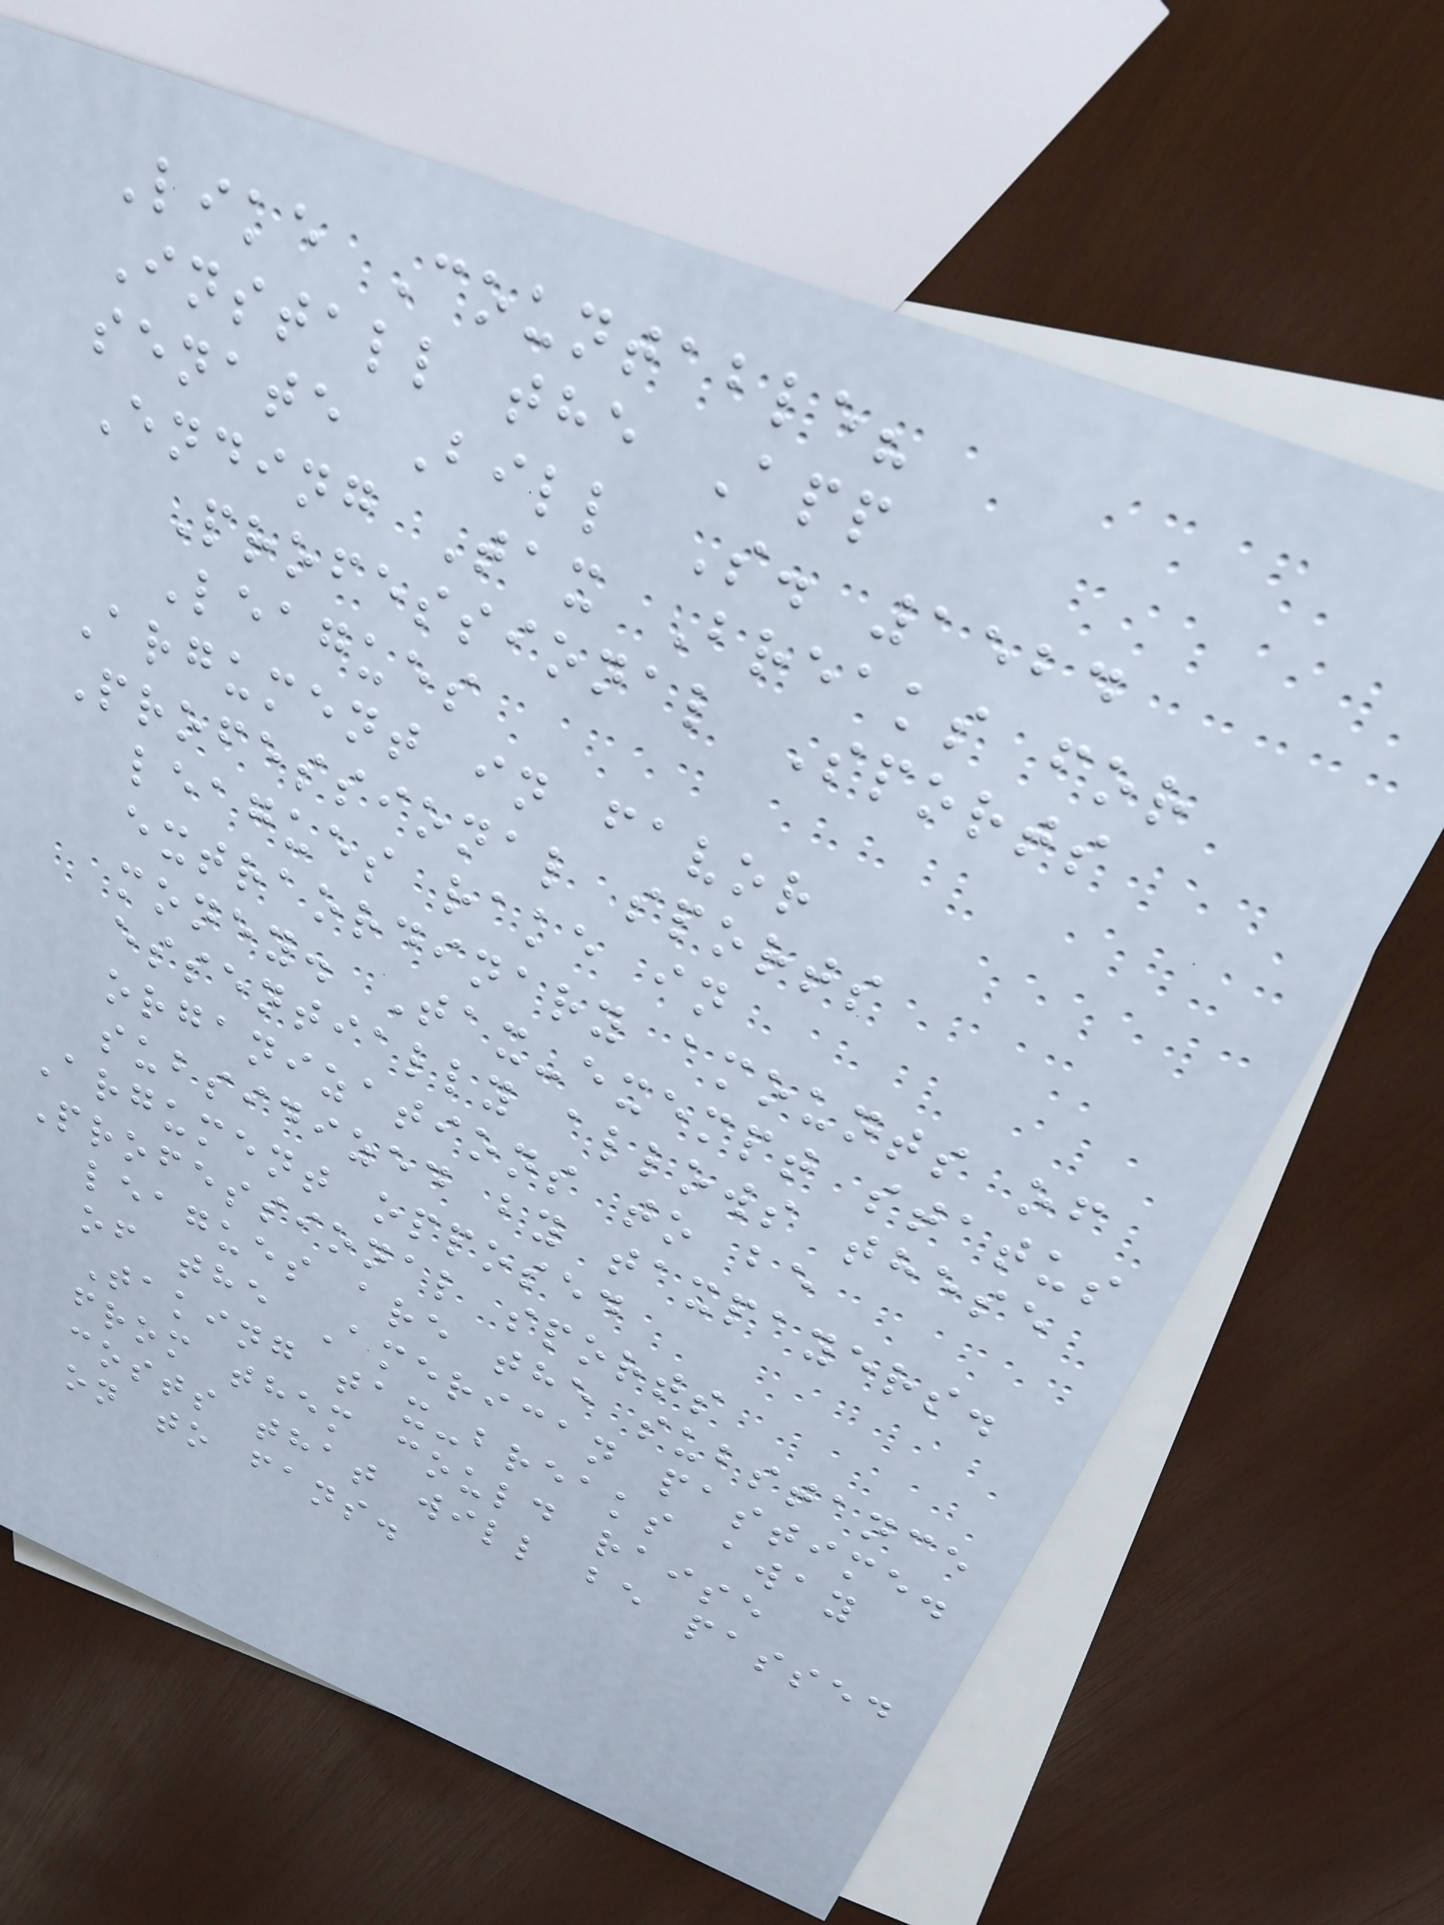Like Countable?
Install the App
senate Bill S. 1524
Ending Tax Breaks for
Professional Sports
Leagues
Argument in favor
Professional sports
leagues rake in
extraordinary amounts of
money. Tax-exempt status
essentially allows these
organizations to be
subsidized by taxpayers.
Argument opposed
Professional sports
leagues are the substance
of the American pastime.
Taking tax-breaks away
from them could raise
costs that will be passed
on to fans.
